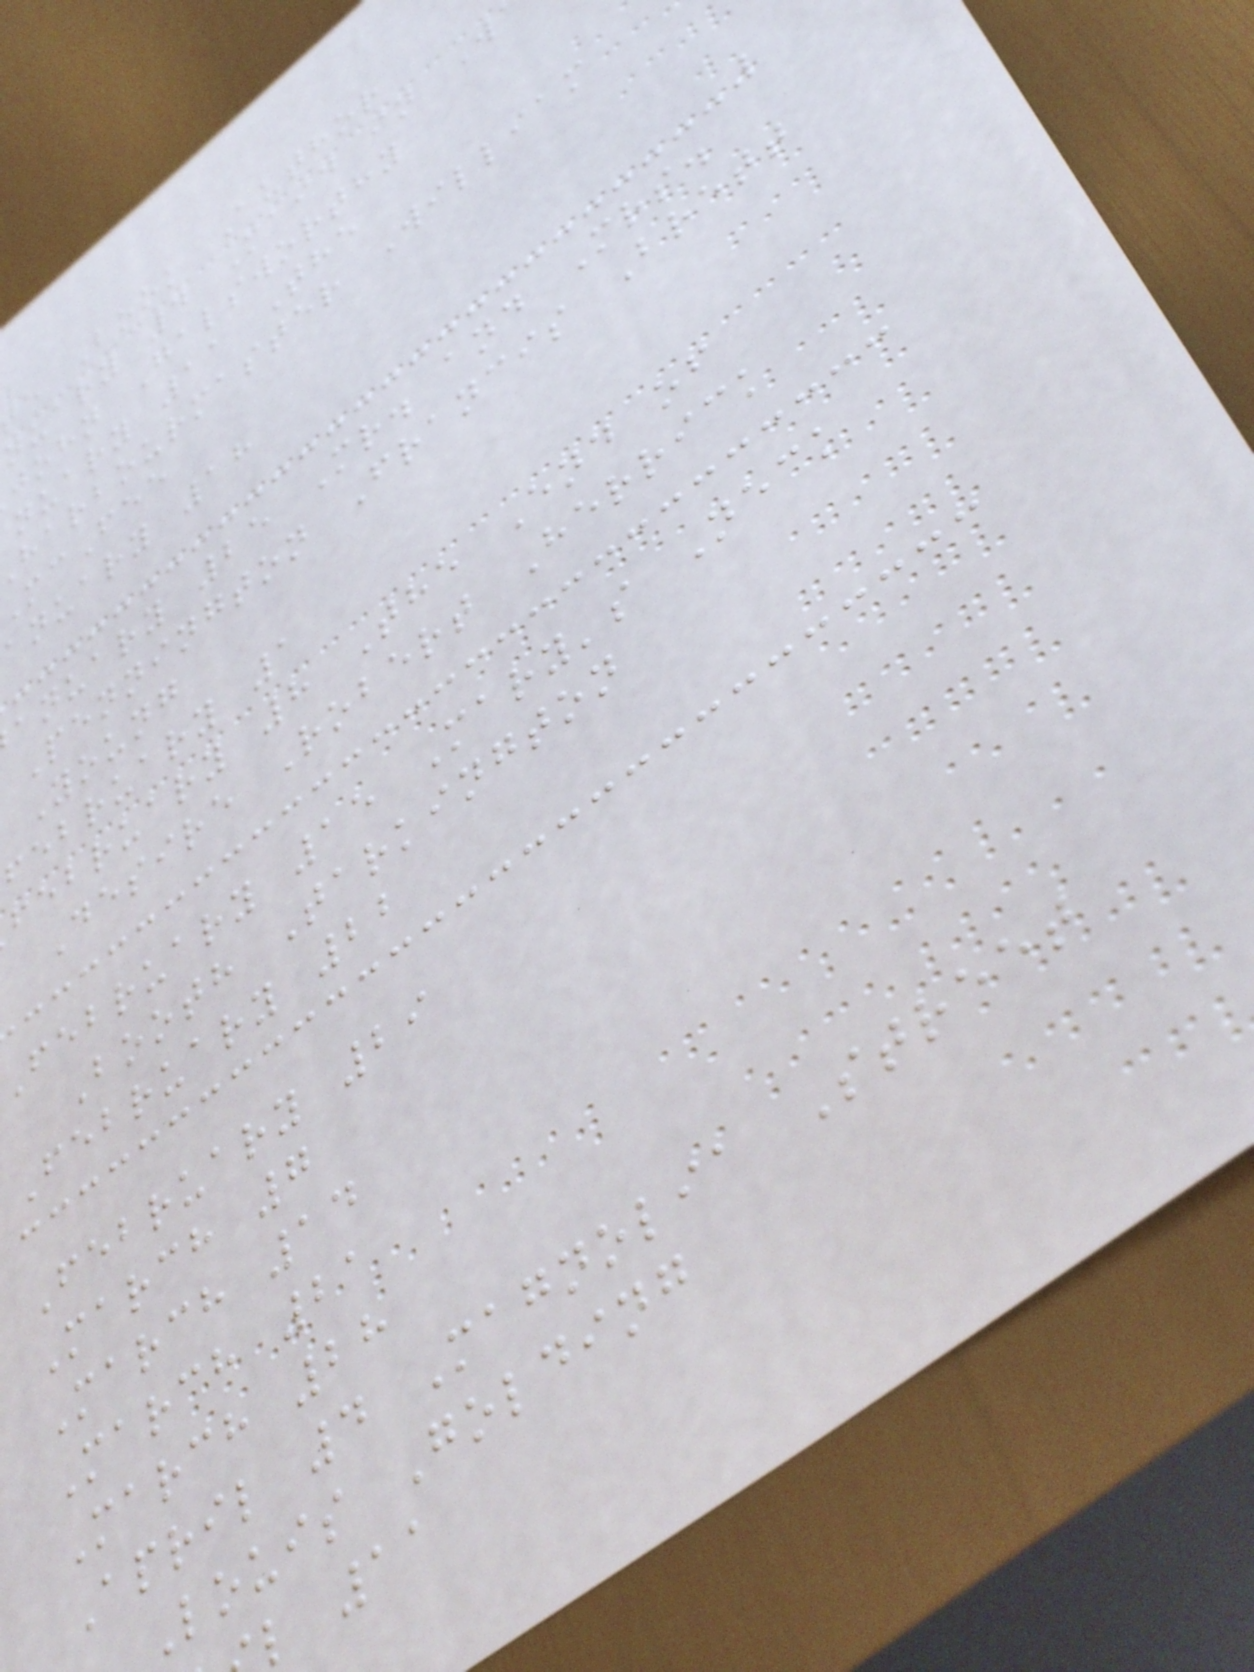e Book Author
nuary 4 Maid in W
john Galsworthy
nuary 11 The
harbourmaster William
cFee
anuary 18
anuary 25 Mr. and Mrs.
Pennington Francis Brett
Young
february 1
february 8 The End of
Desire Robert Herrick
february 15 Mary's Neck
Booth Tarkington
February 22
February 29
March 7
March 14
March 21
March 28
April 4 Magnolia Street
Louis Golding
l 11
